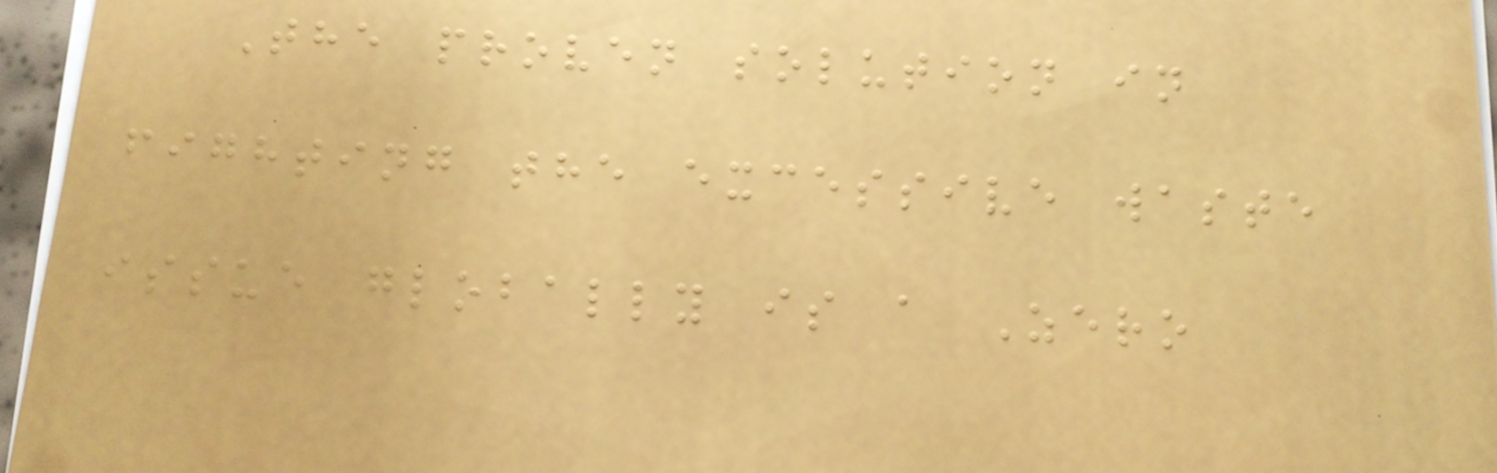The proven solution in
fighting the excessive waste
issue globally is a Zero
